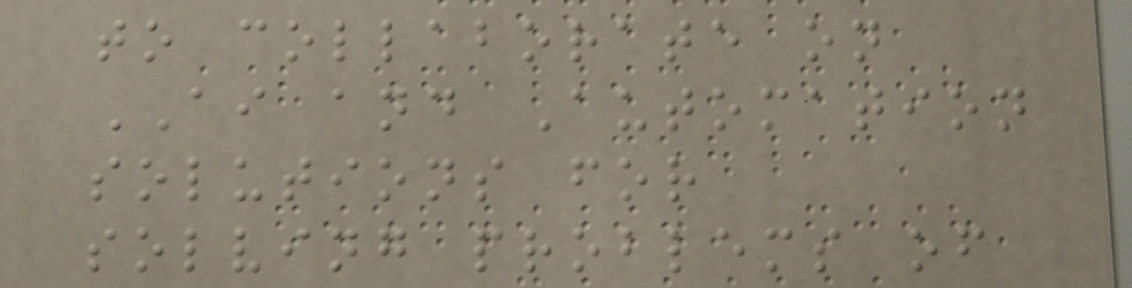to collaborate on
AI and Automation
solutions for
solving problems of
